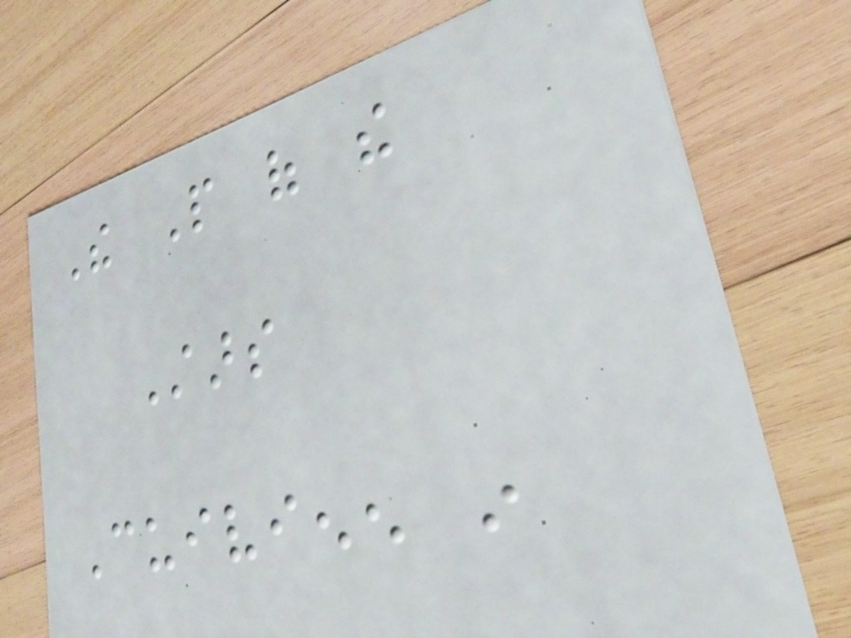The People of the
Stars
Cuivienen in
